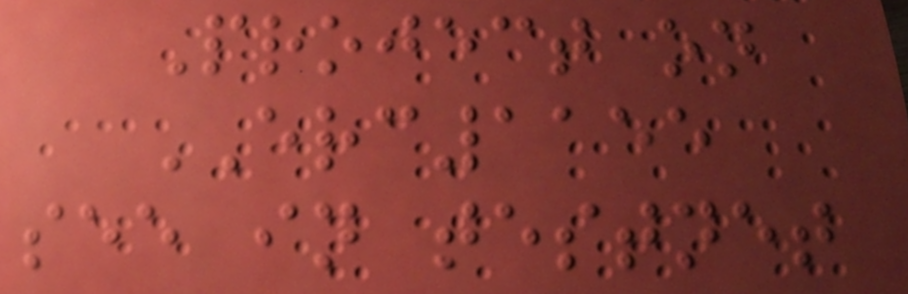Project on
ERC1155
see in testnet
